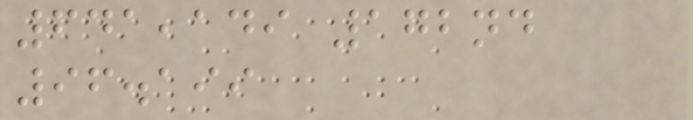641,149 172nd
96.199
